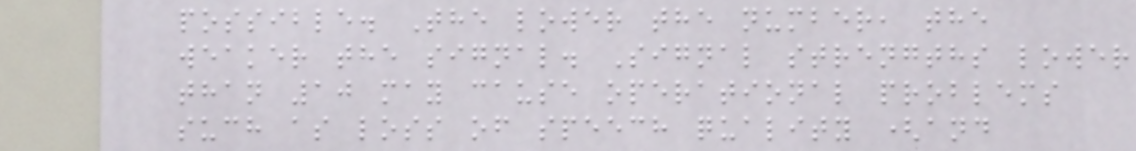possible. The lower the number, the
weaker the signal. Signal strengths lower
than 10 may cause operational problems
such as loss of speech quality (and
